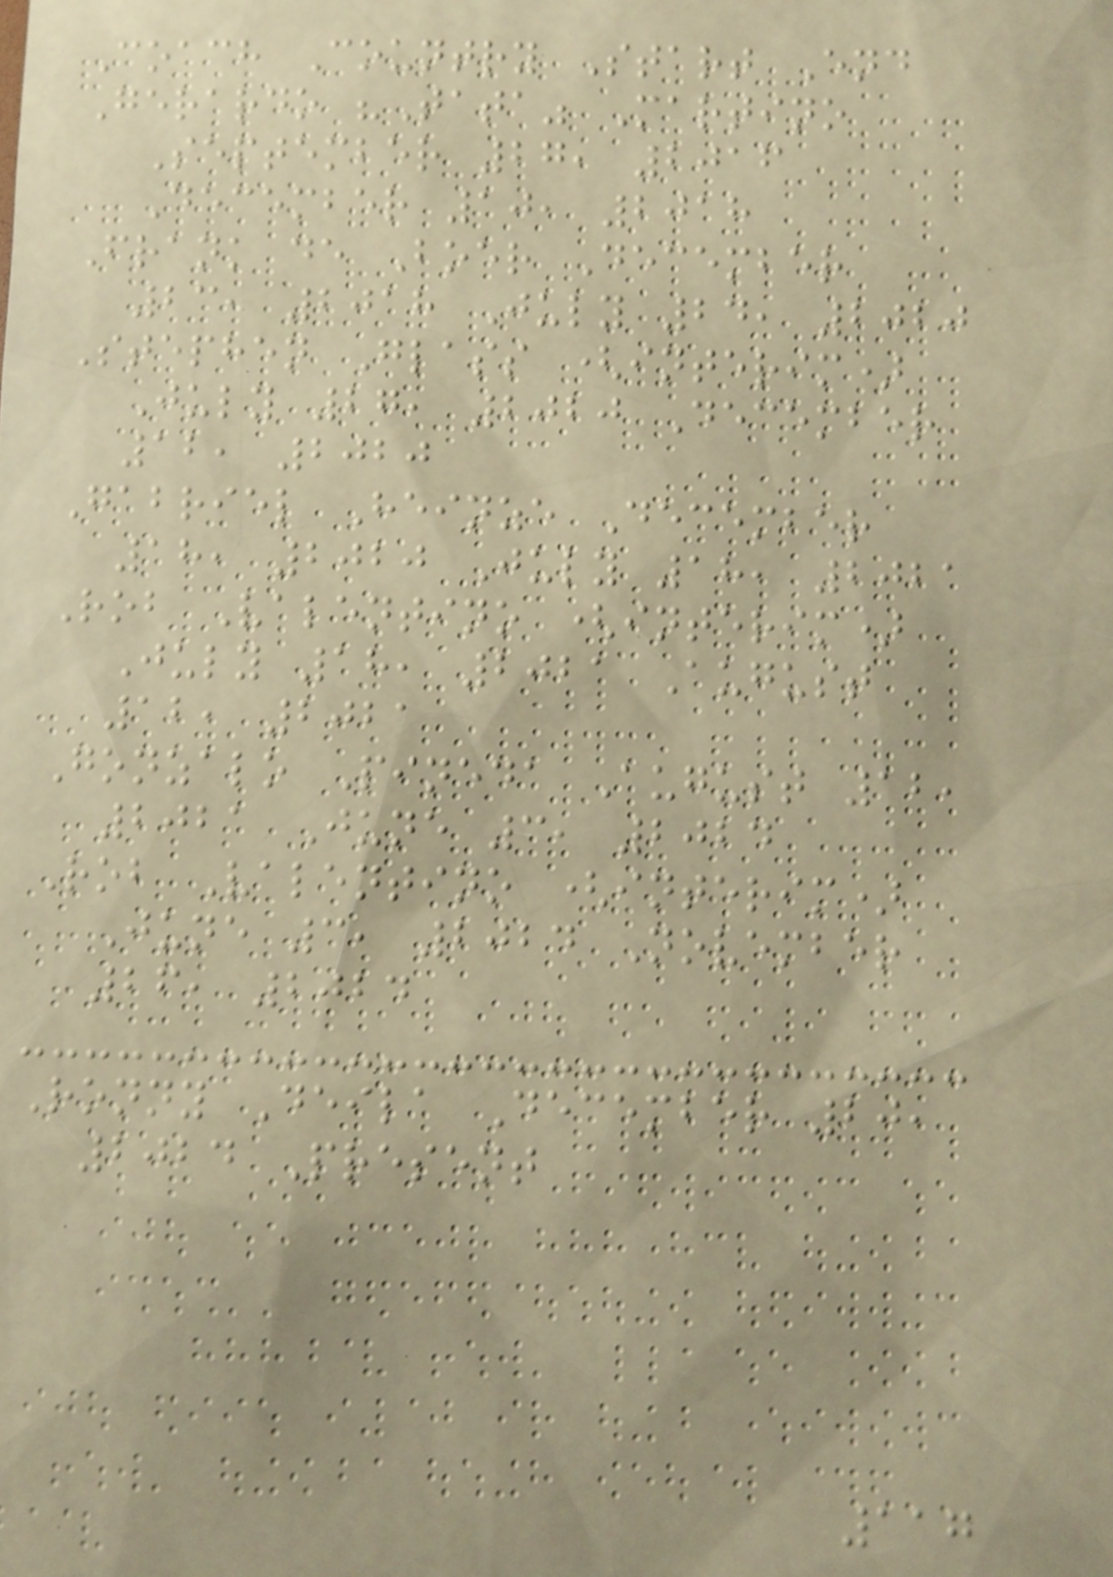Coach Country Start End
Gerardo "Tata" Martino
September 27, 2016
December 10, 2018
Frank de Boer December
23, 2018 July 24, 2020
Stephen Glass (interim)
July 27, 2020 December
12, 2020
Gabriel Heinze December
18, 2020 July 18, 2021
Rob Valentino (interim)
July 18, 2021 August
12, 2021
Gonzalo Pineda August 12,
2021 June 3, 2024
Rob Valentino (interim)
June 3, 2024 November
26, 2024
Ronny Deila December 20,
2024 Present
117
